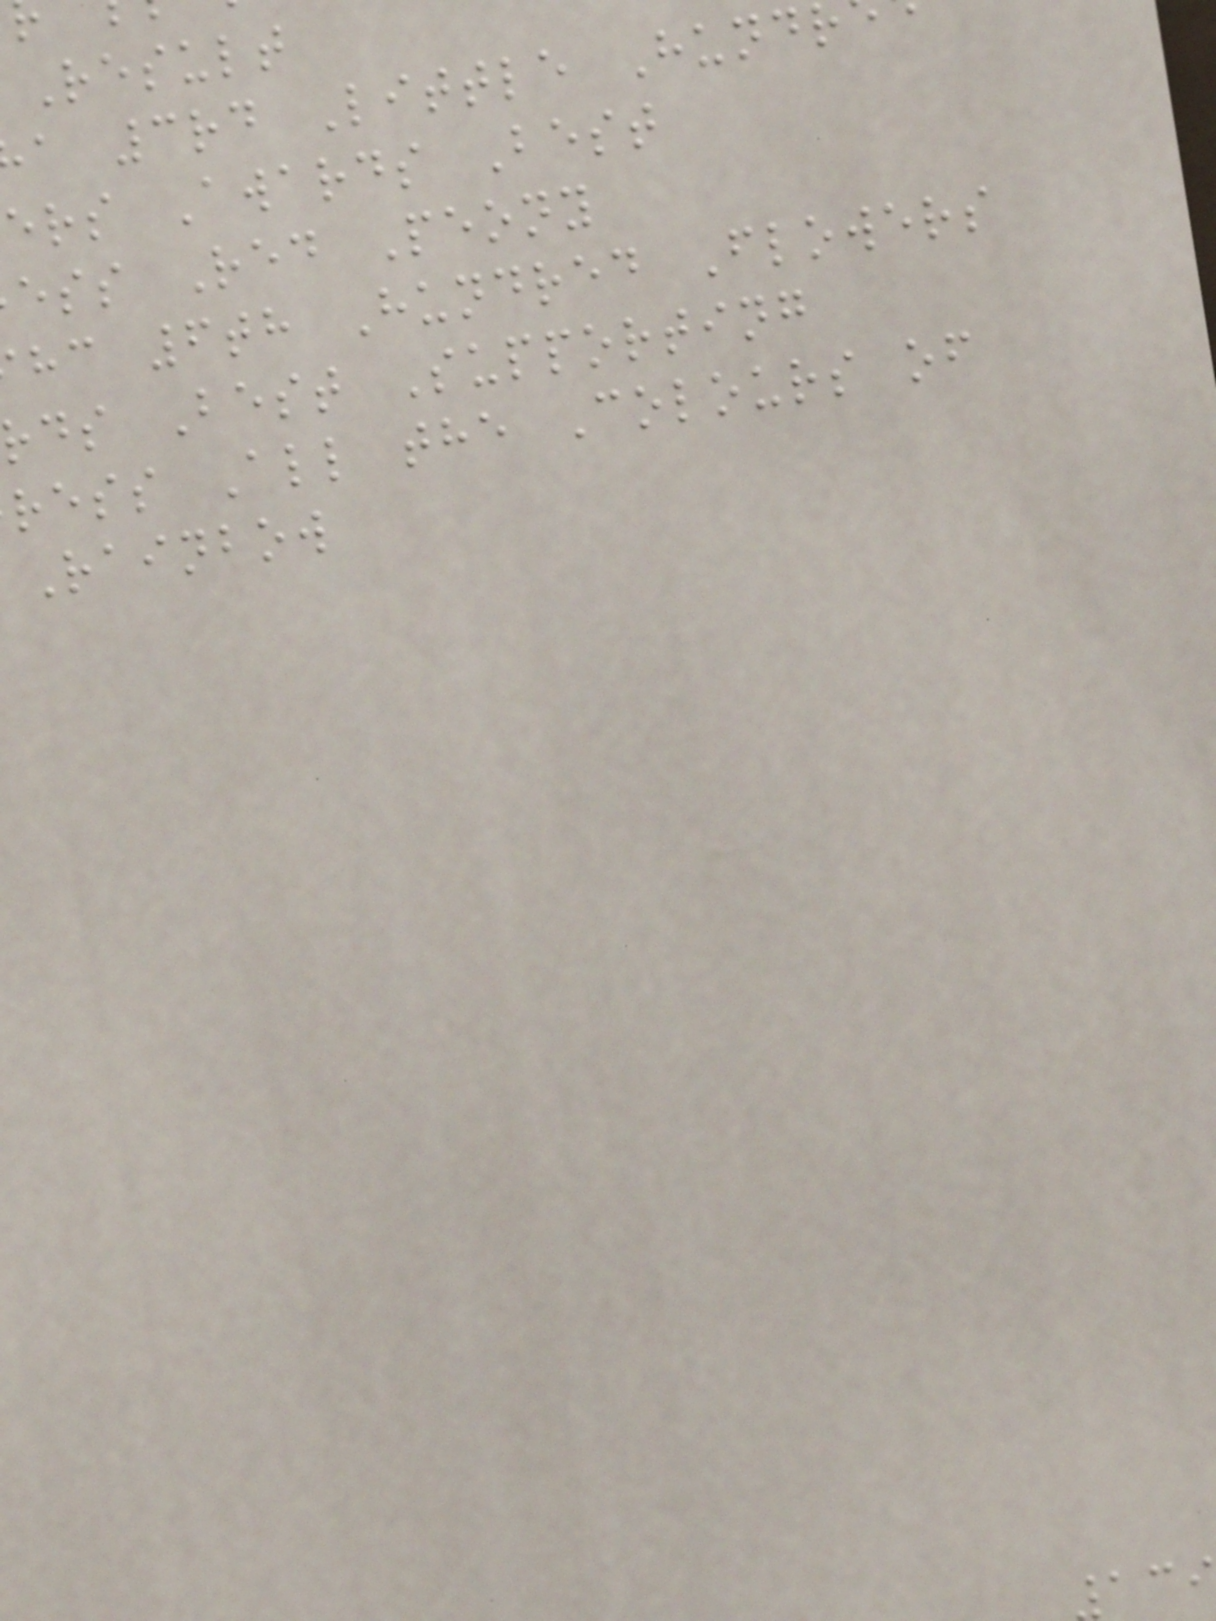Result
a 3rd Little Hund
ers Awards Best
ess Red Peony
hc 6th Hundred Flowers
ds Best Supporting
ress All the Colours of
Rainbow
